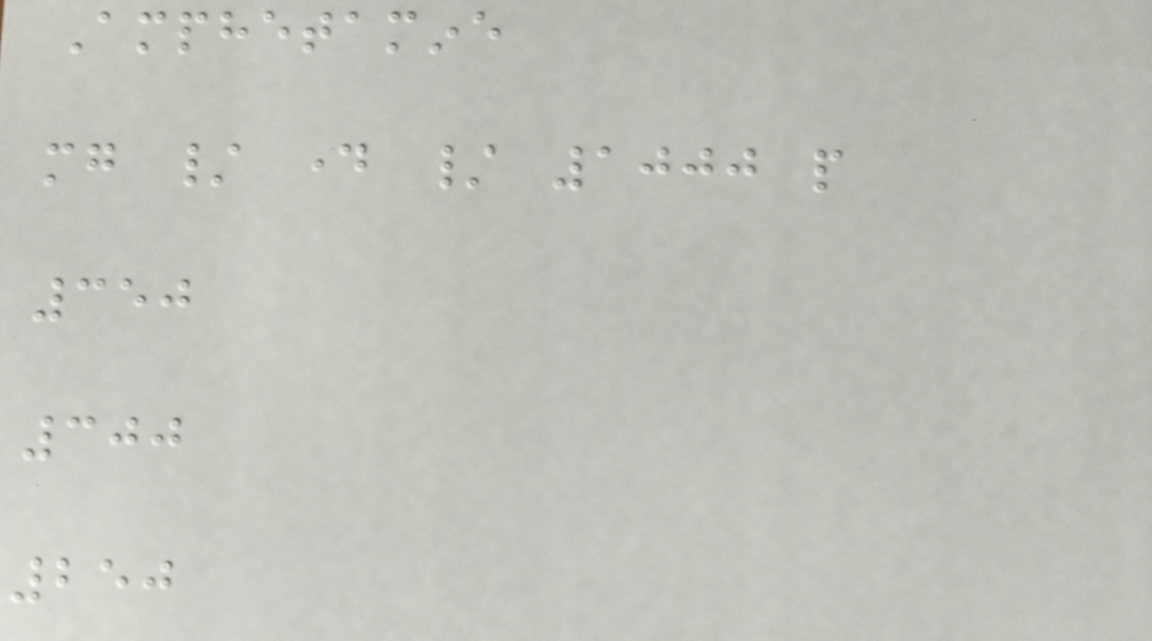Amphetamine
mg / day / 1000 people
350
300
250
